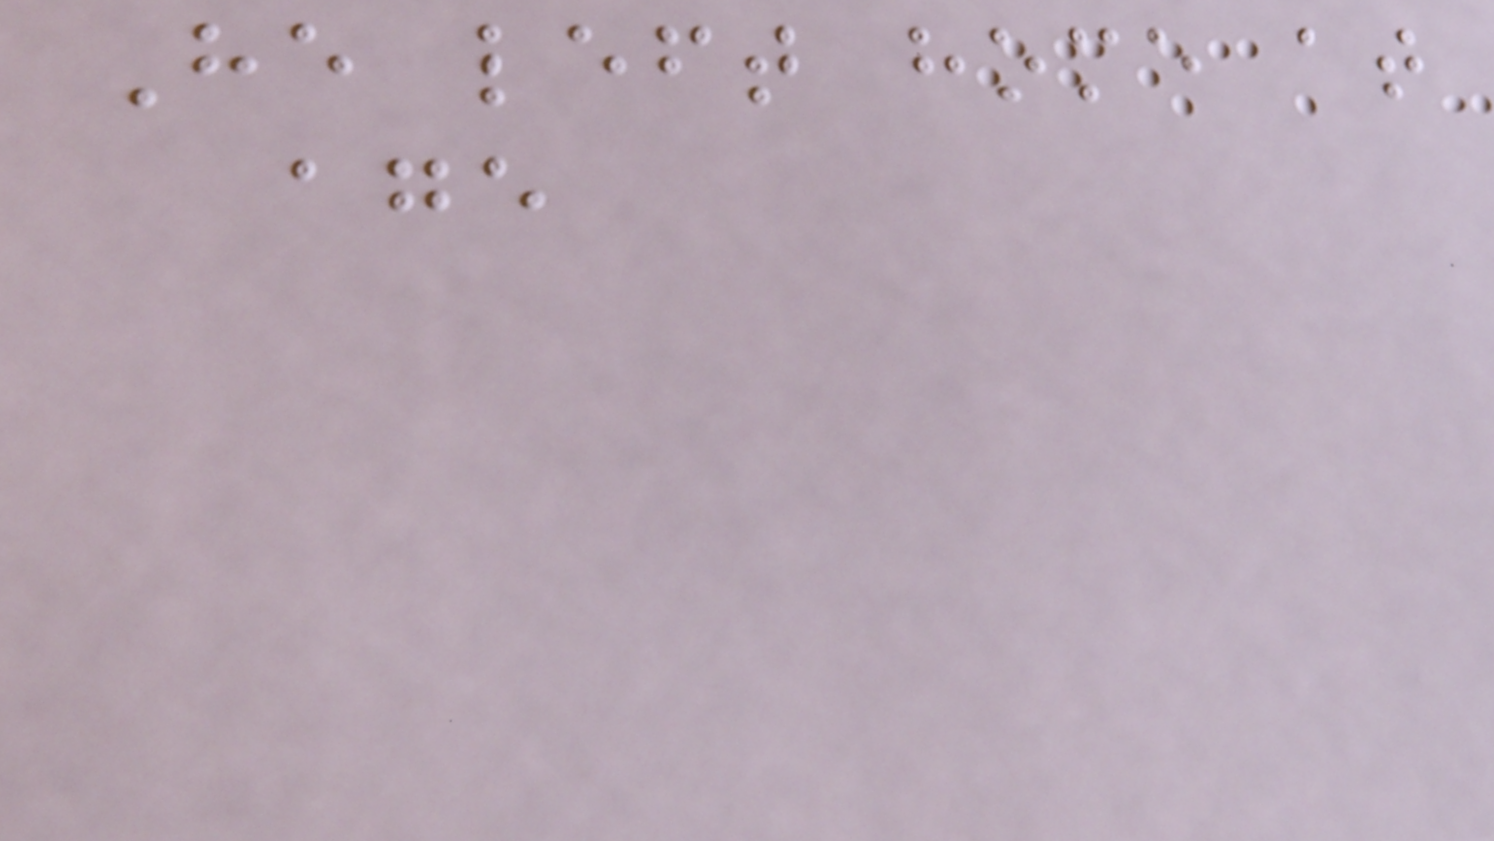He left home at
age
